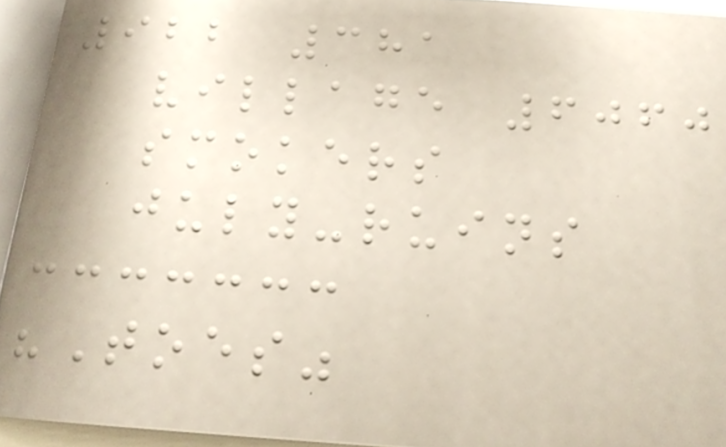922 381
village 6060
smokers
july-ruins
"Toes"
